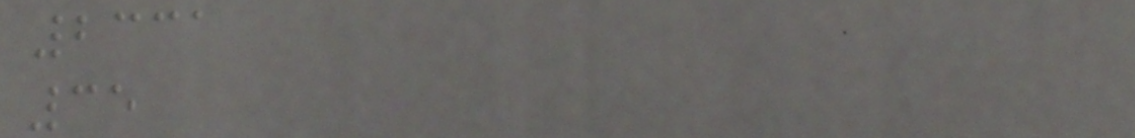2331
35
